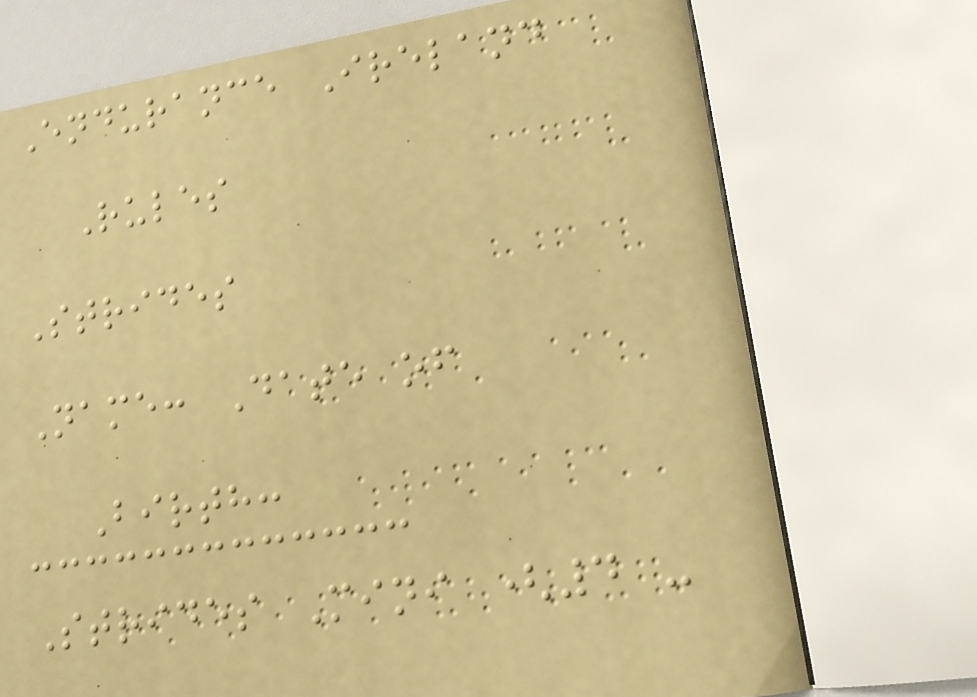Endurance Ireland
Rules
Strides
Name: Date of
Birth:
Strides Mini (4 -
